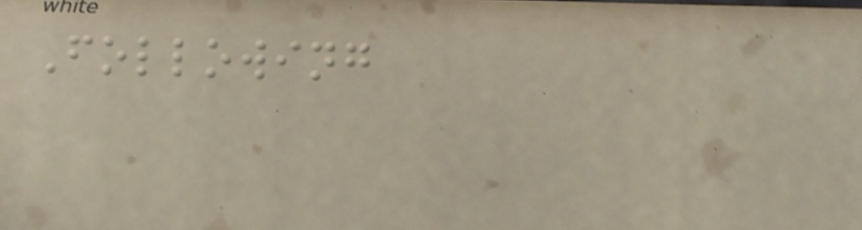Following
